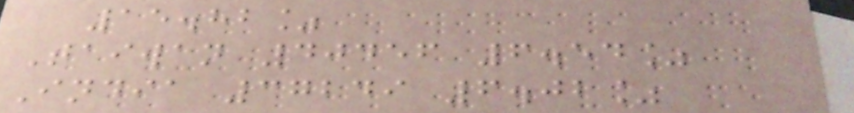15.82%
Taiwan 40456 6.54%
India 37249 6.02%
